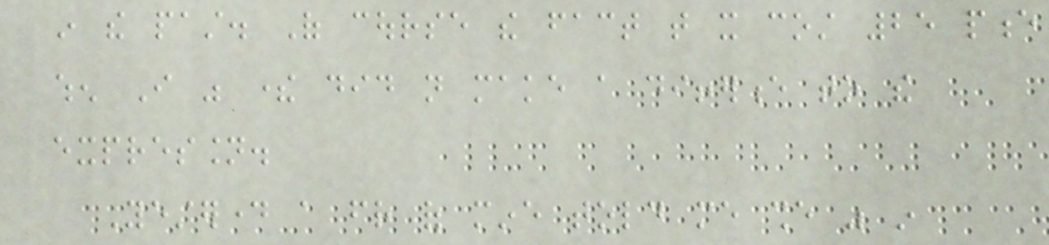in the past. Of course the fact that it cost 25 pence
when I was there did not make a difference to the
expression.
Yesterday a friend of mine told me she was in
